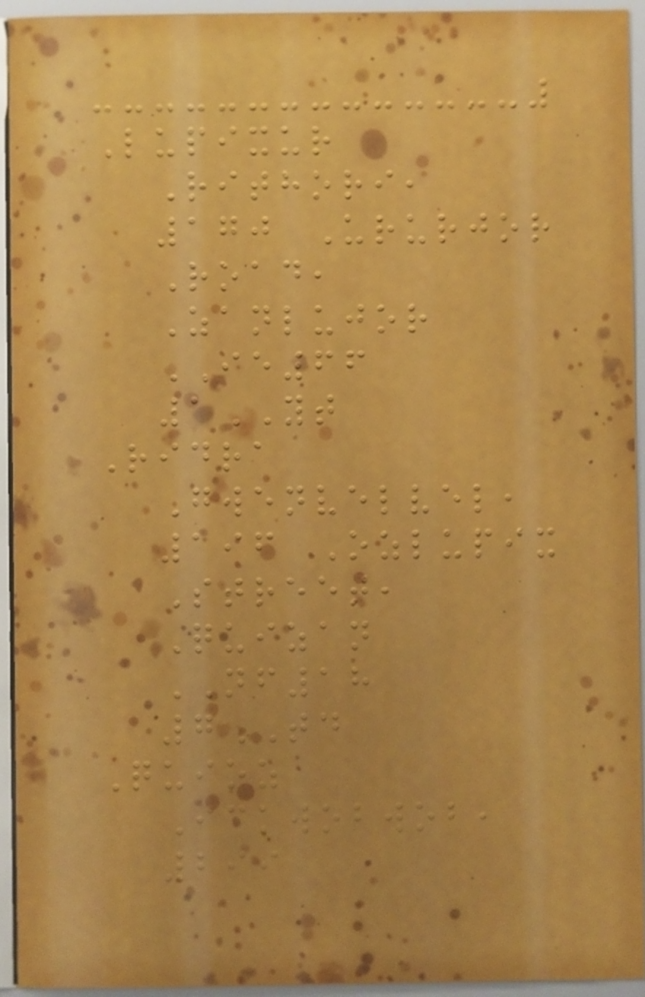Lupixur
Rithori,
170 Ururjor
Road,
Zanlujor
IE66
1YT
Ridra
Gwenvelvel,
196 Ozlupix
Street,
Quizan
NF18
7TD
Quioz
Ickwobwob,
299
